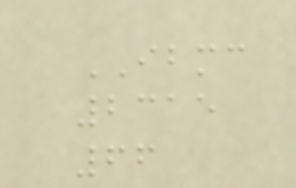IBMC
2315
66
